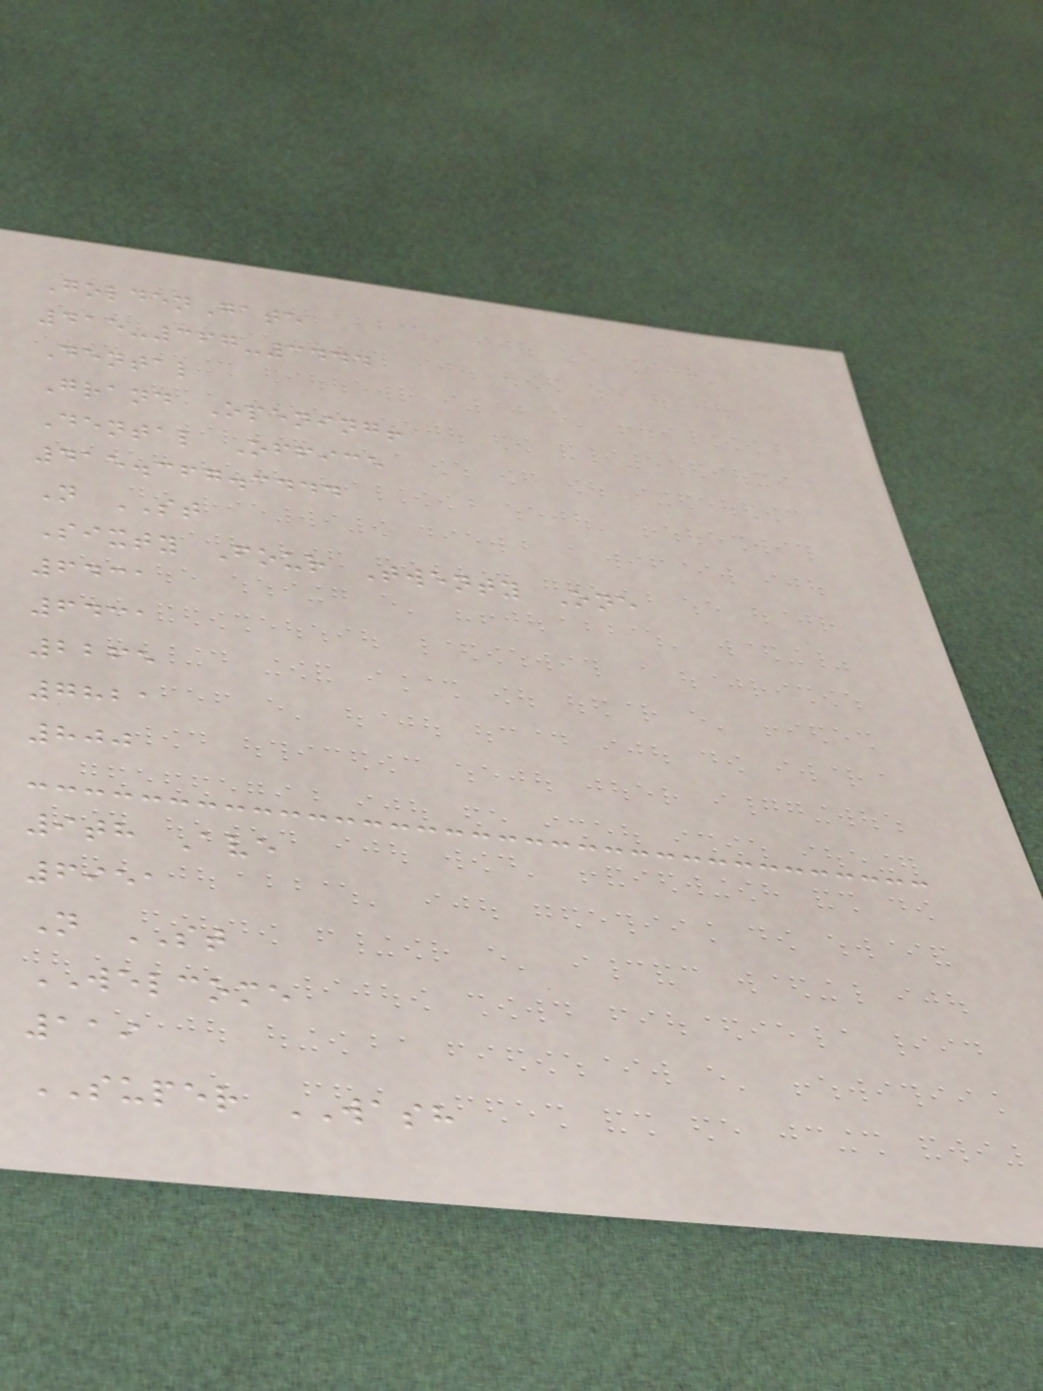GoldenGate
415-367-3444
Dental
Grand Opening!
Dental Office
415.367.3444
N ST
Sixty Four Twenty One
6431
6431
2265
7821
800
9th Ave
6951
N ST
WELCOME
119
SUPER WASH
